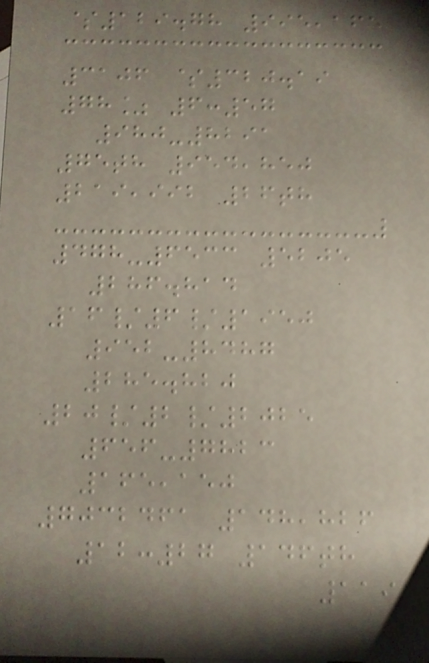$129.78 995,165
3106 $320.19
78% 6:57
980-8291
75th 954,850
219,992 26th
478-6533 5205
286.814
16/6/1950
952-8487
285.820
20/2/2025
656-7823
165,150
7032461 148,826
12:27 146th
119
